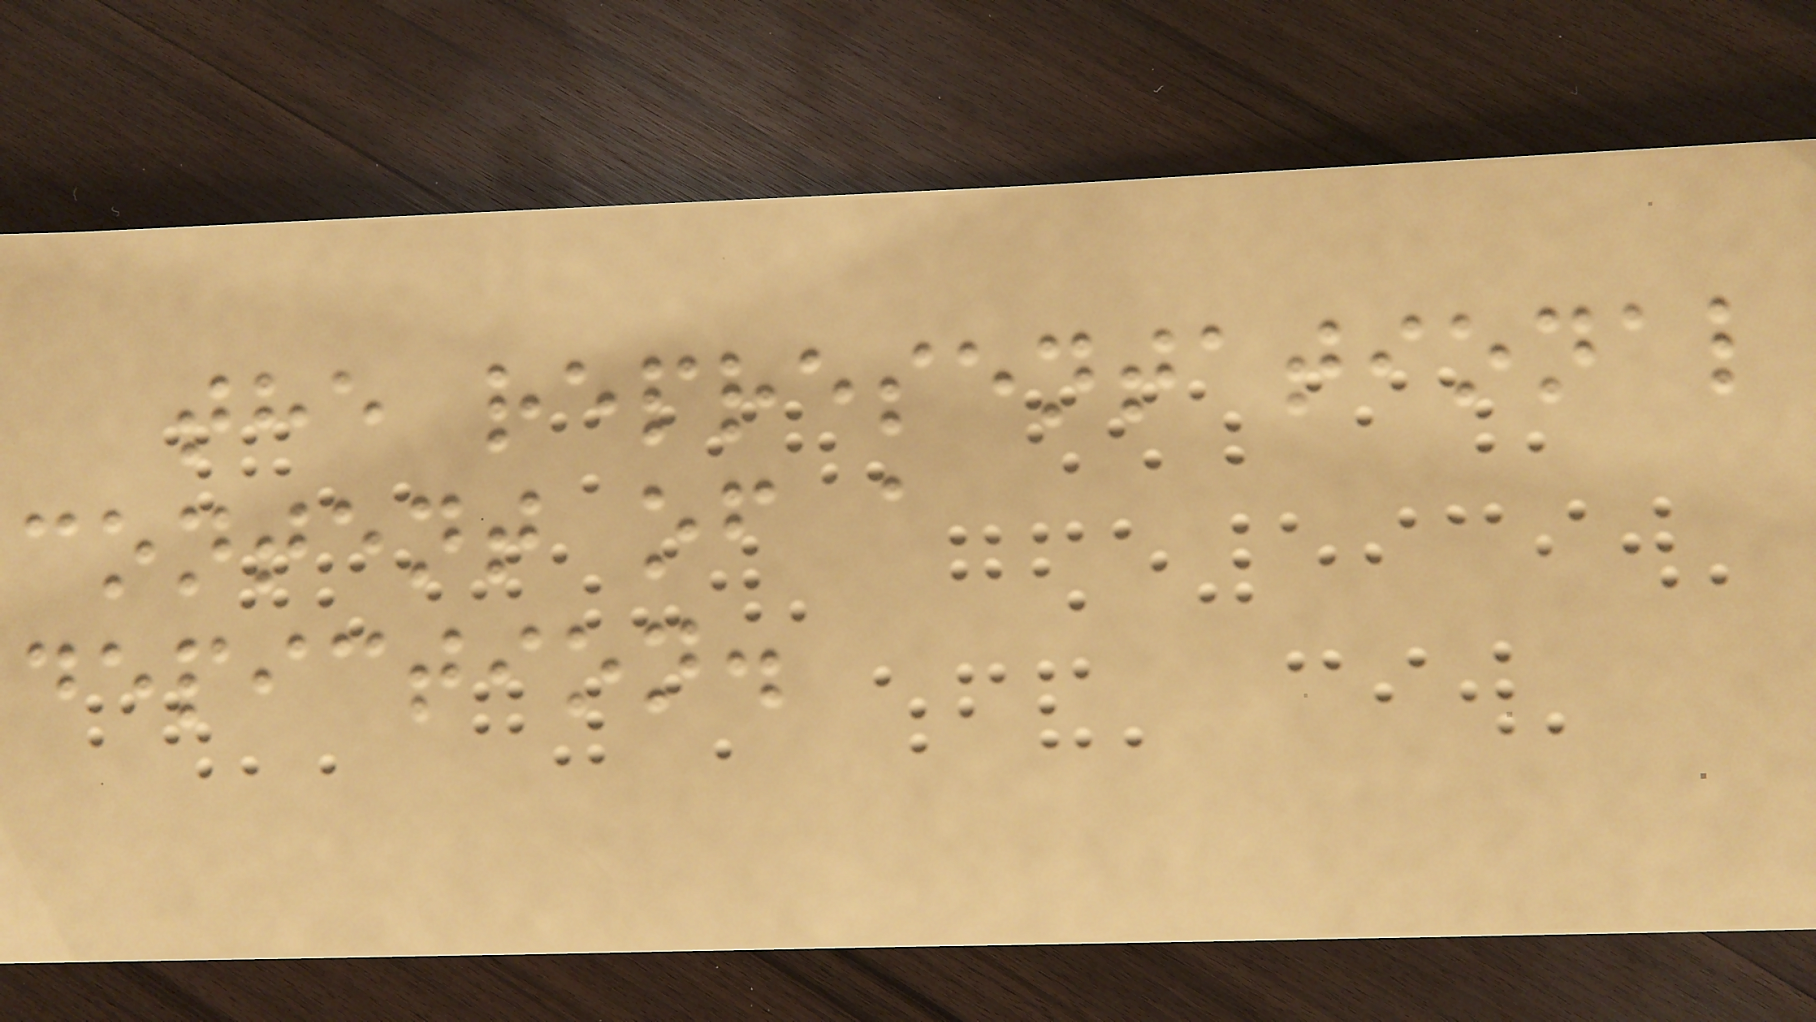the representational
content of a
depiction.
